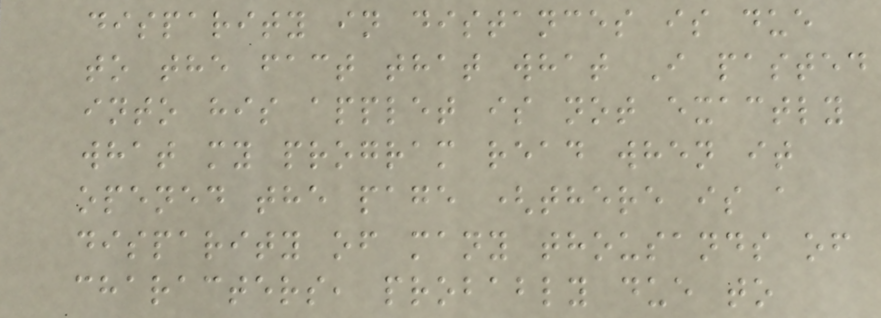disparity in distances is due
to the fact that what I pasted
into his applet is not exactly
what my program read when it
opened the page (there is a
disparity of many thousands of
characters, probably due to
